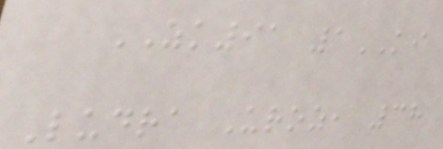ZK91 1KI
Ludra Uroz, 38
